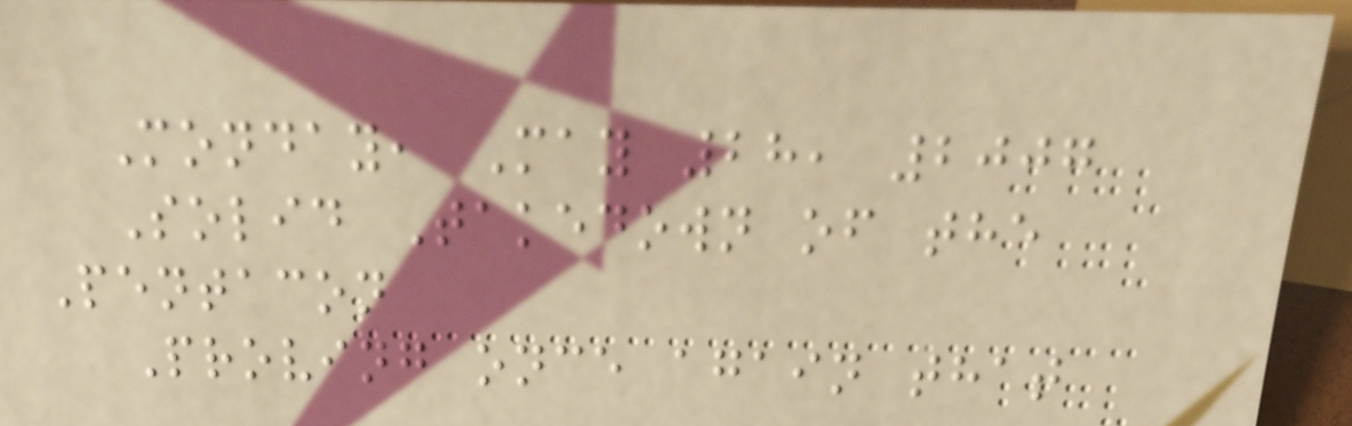Monday, May 28, 2007
Solid Takedown of the
Pentacon
Proving once again that
